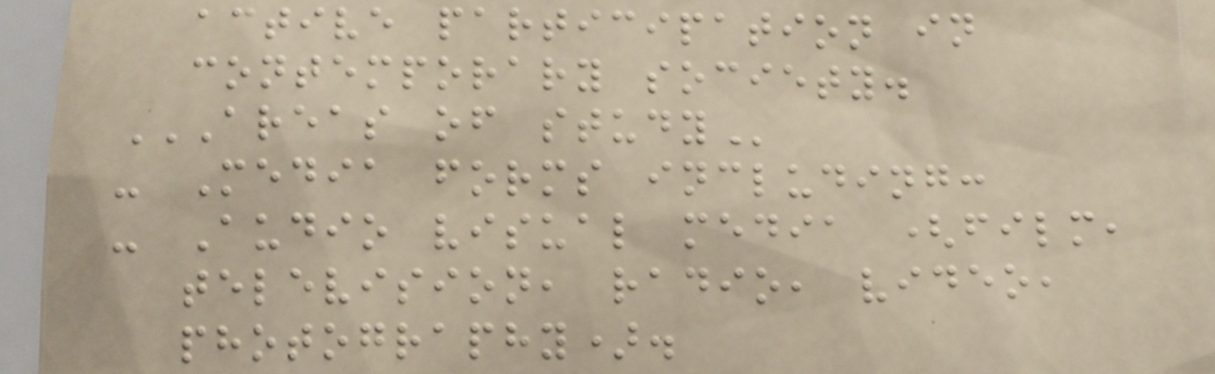active participation in
contemporary society.
AREAS OF STUDY
- Media forms including:
- Audio visual media (film,
television, radio, video,
photography).
